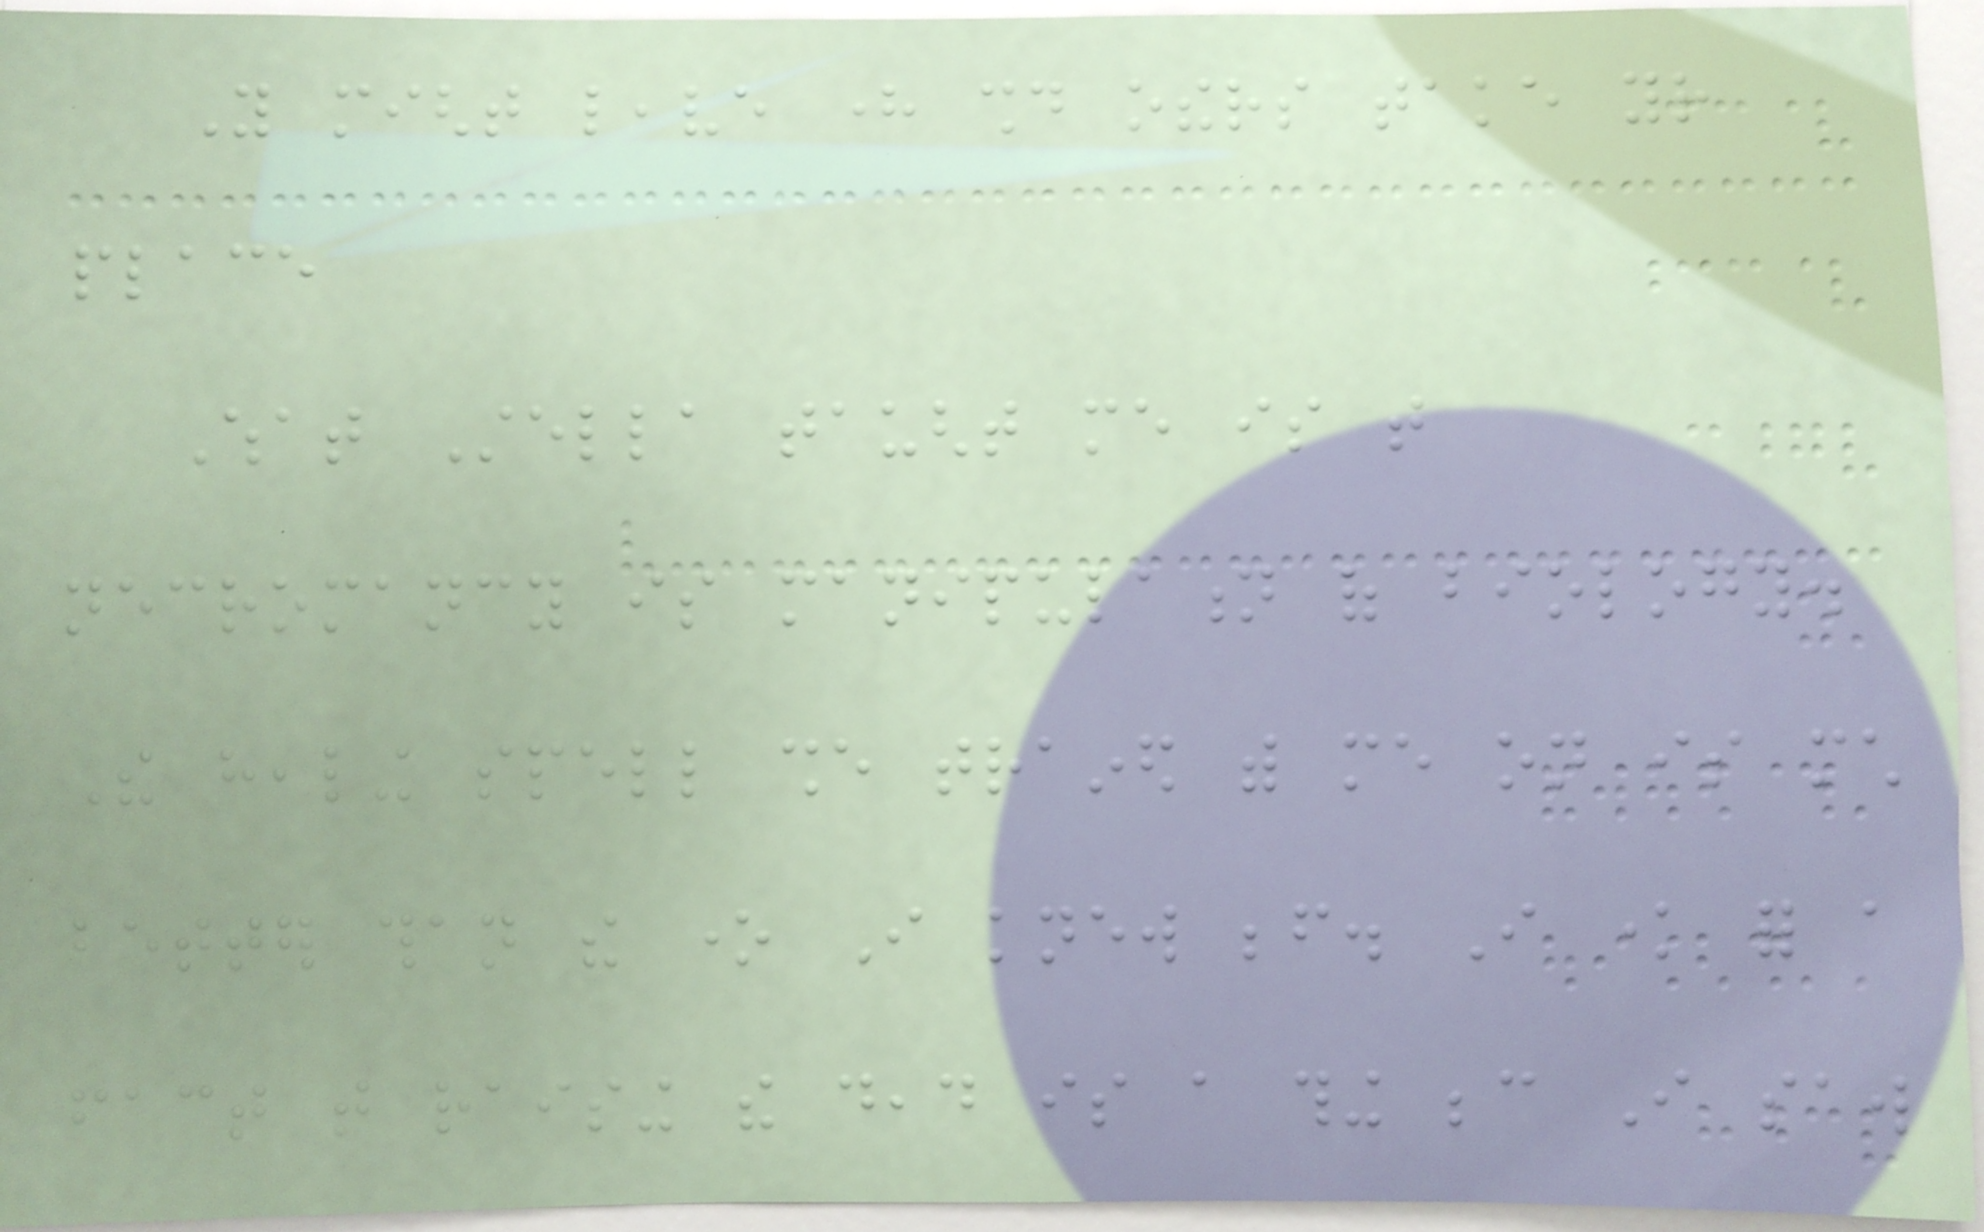You might leave here should others take your
place
What Stella taught me is that
necromancy is manipulation of biology.
The healing spell she trained with me on is much
better than the one I knew before. I know for a
fact that raising the dead is a thing because I saw
